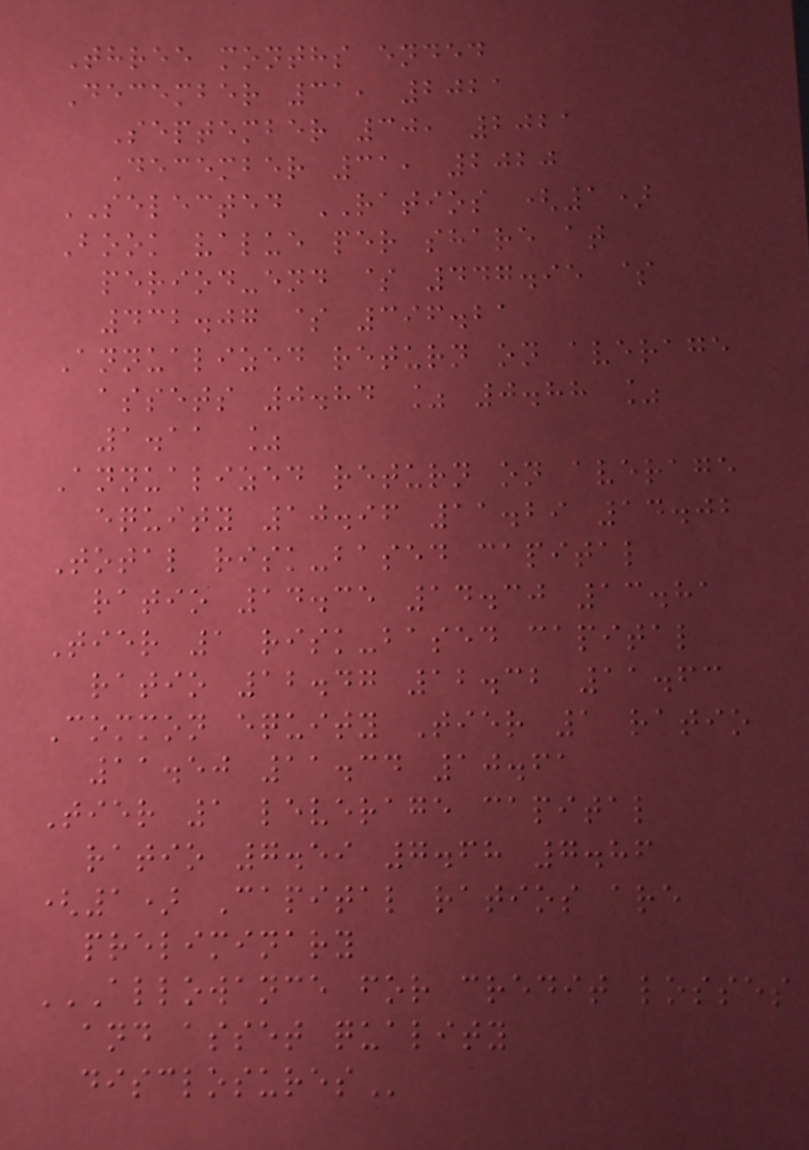Three months ended
December 31, 2021
September 30, 2021
December 31, 2020
SELECTED RATIOS (1)
Book value per share at
period-end $ 447.95 $
432.07 $ 396.21
Annualized return on average
assets 0.84 % 0.88 %
1.11 %
Annualized return on average
equity 10.96 11.29 14.02
Total risk-based capital
ratio 14.35 14.30 13.81
Tier 1 risk-based capital
ratio 12.47 12.32 11.63
Common equity Tier 1 ratio
11.50 11.34 10.61
Tier 1 leverage capital
ratio 7.59 7.68 7.86
(1) Capital ratios are
preliminary
ALLOWANCE FOR CREDIT LOSSES
AND ASSET QUALITY
DISCLOSURES
